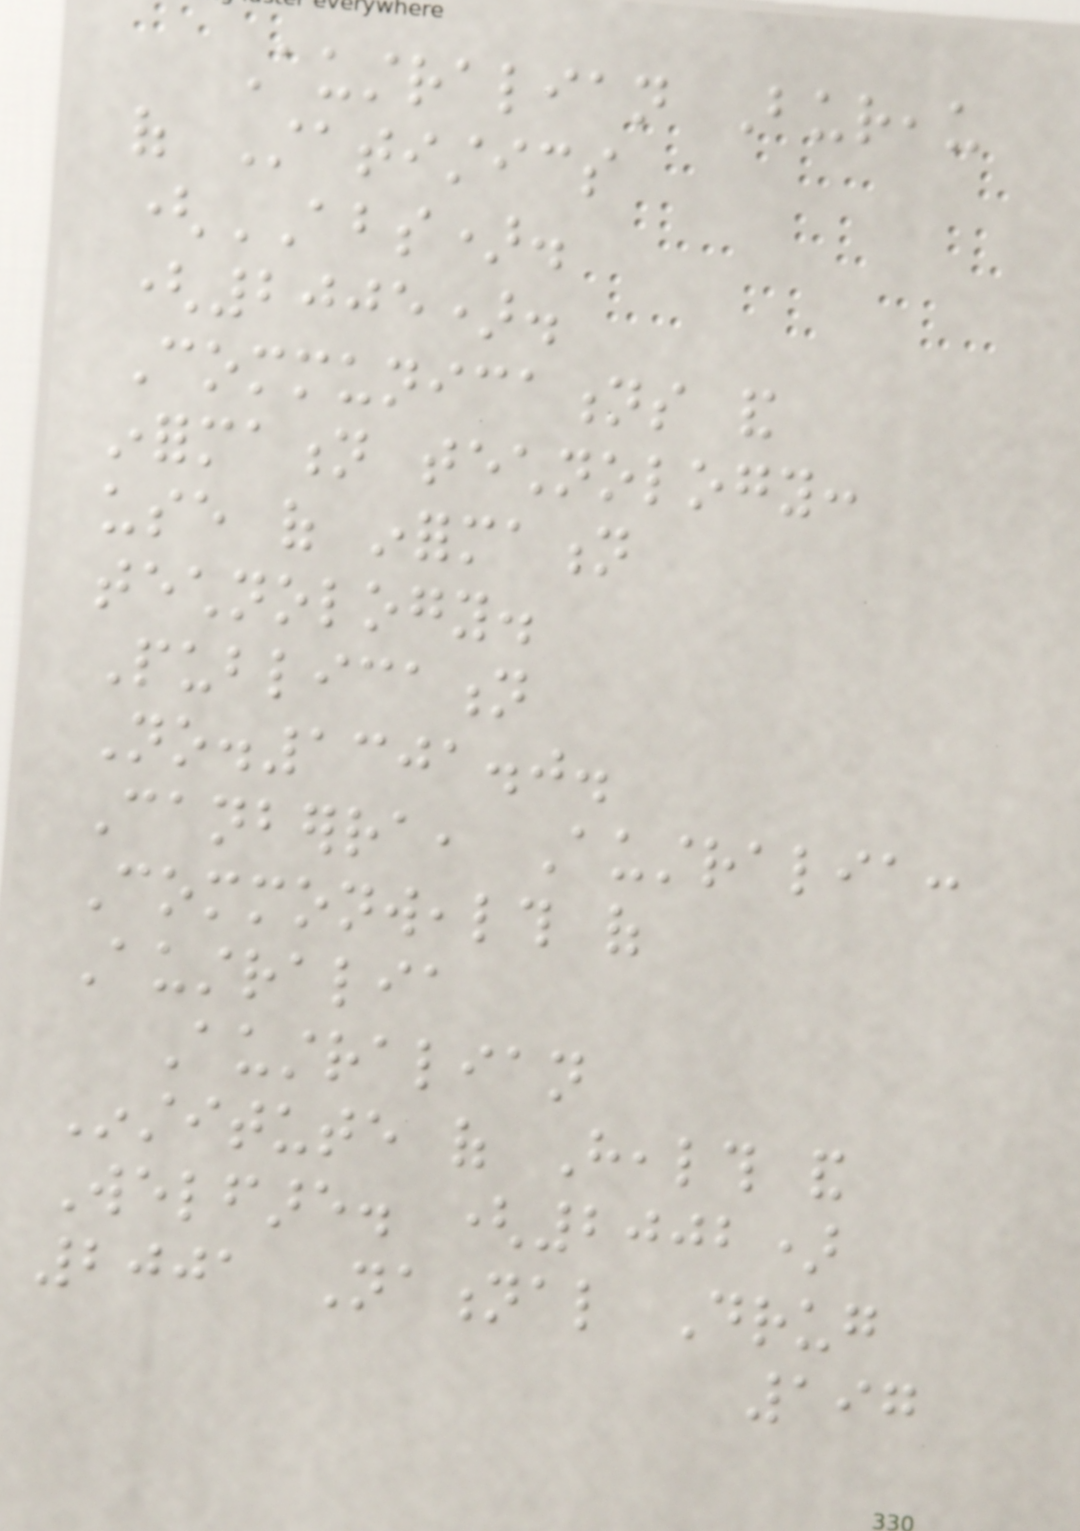Australian Bureau
of Statistics
(ABS).
(2005).
Communications and
information technology:
use of information
technology.
Publication
No.1301.0.
Canberra, Australia:
Commonwealth of
Australia
Australian
Institute of Health and
Welfare. (2002)
2001 National Drug
197
